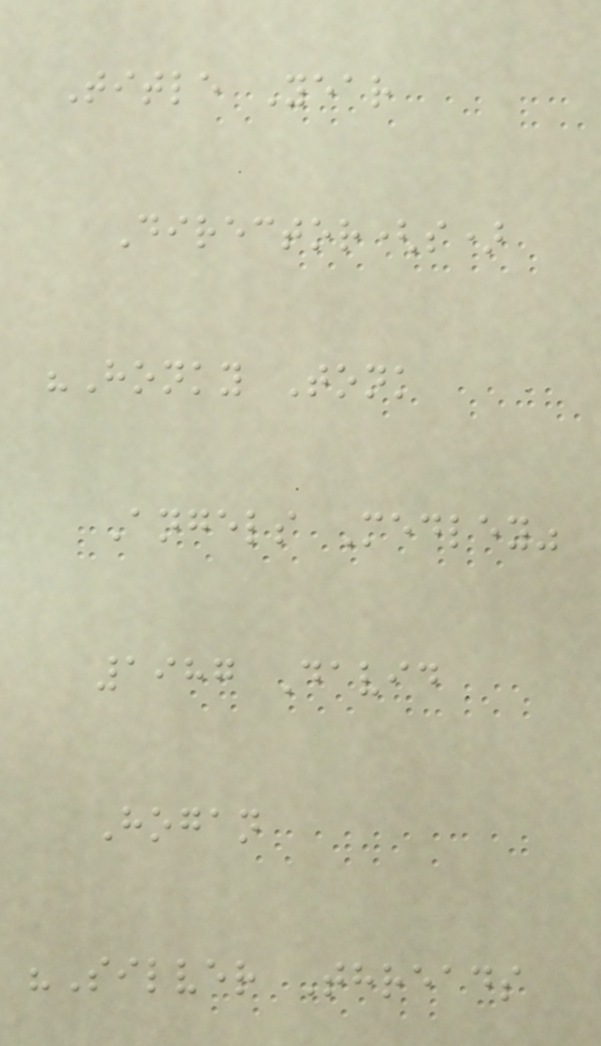Title Year
Director(s)
"Honky Tonk
Angels Medley"
1987 David
Hogan
"Silver Threads
